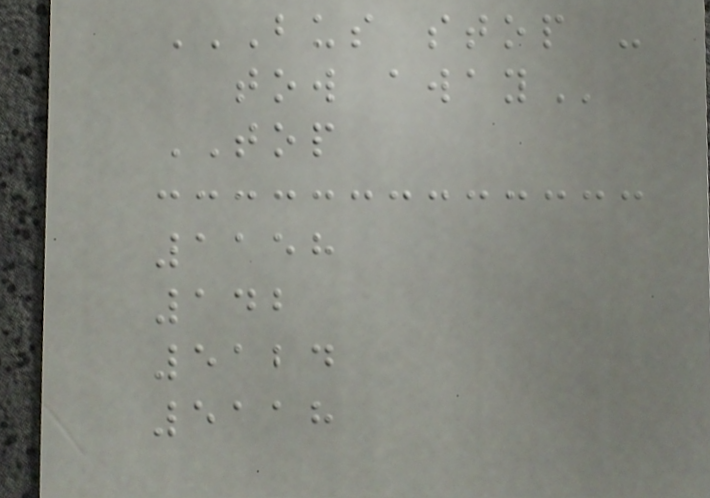BUS STOP -
TOW AWAY
TOP
1158
142
5124
5118
